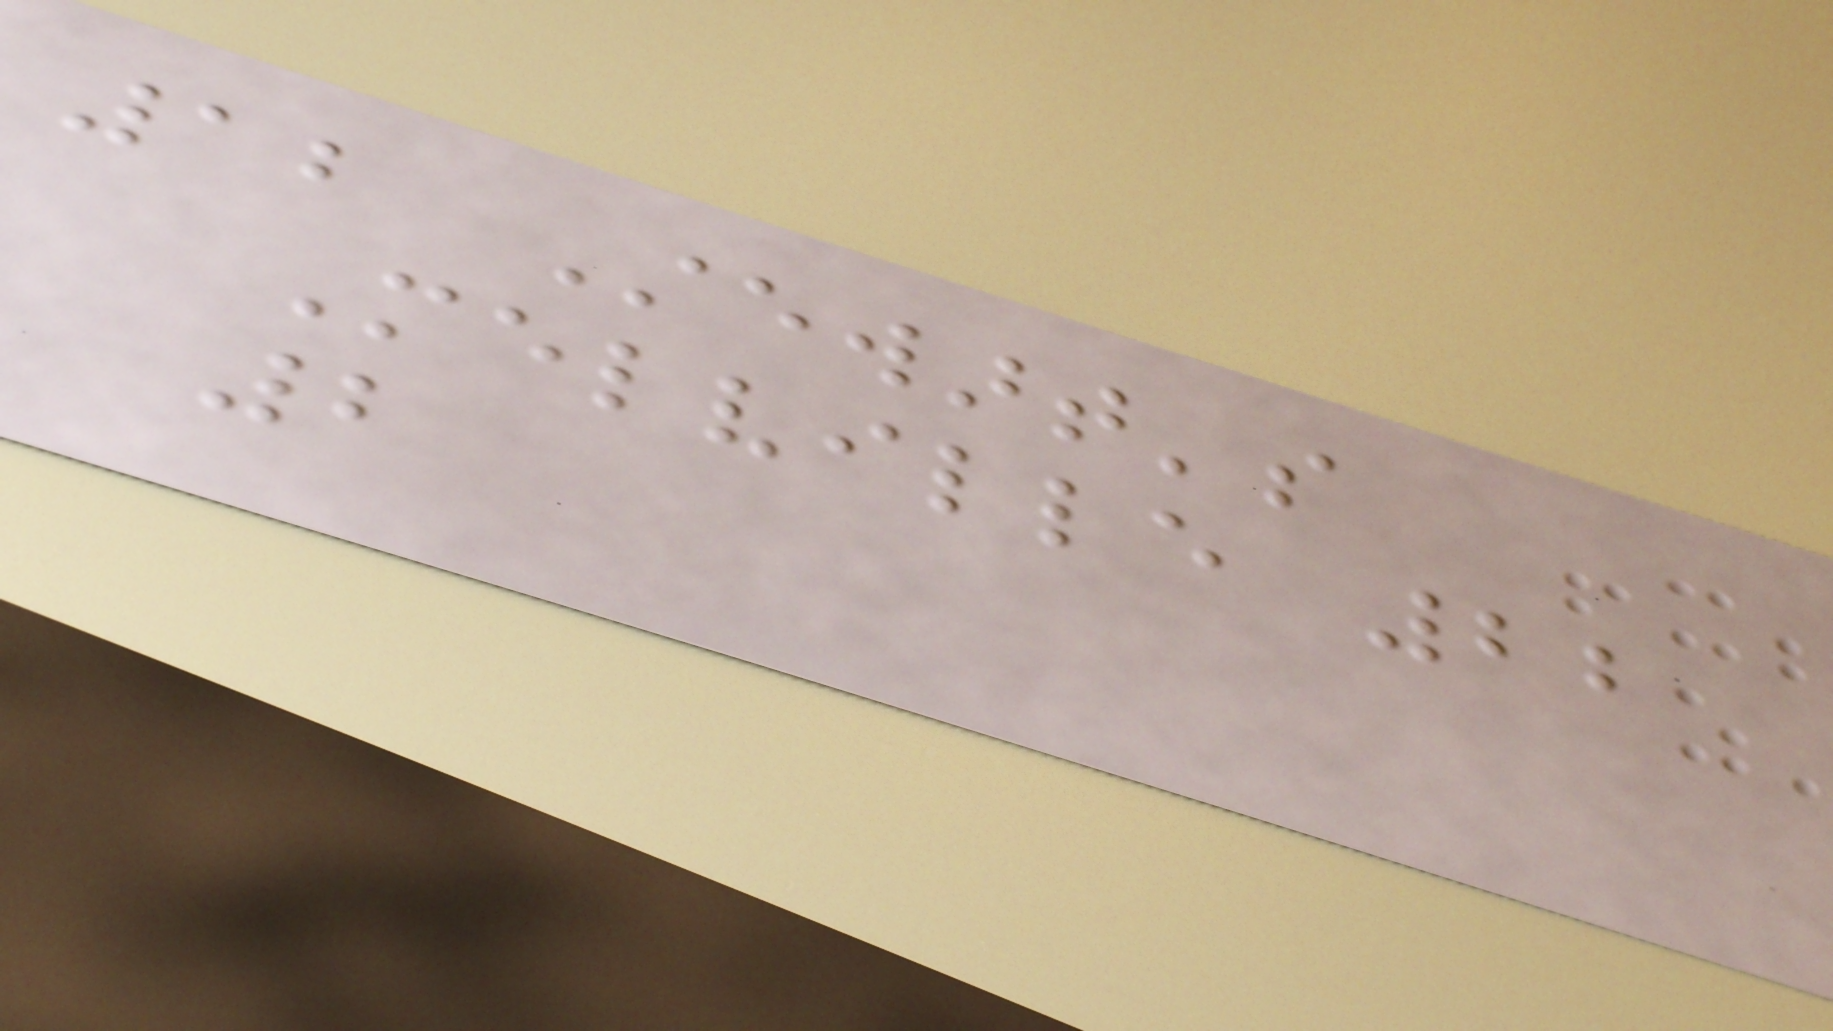12 Stewart's
Melville 22
2
